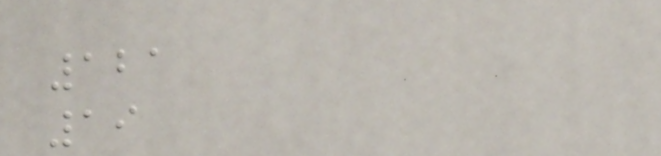121
19
